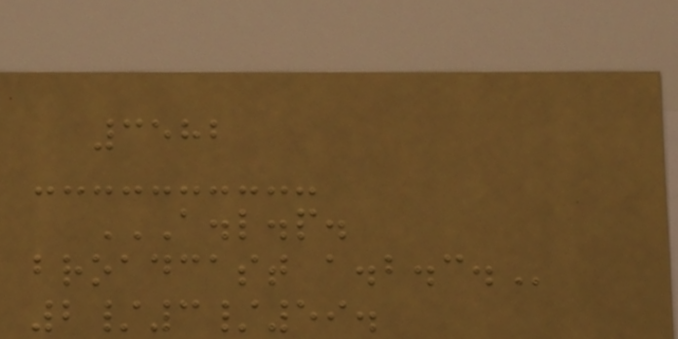3582
A.L.P.
BROADCAST A.B.C.
2/3/59.
